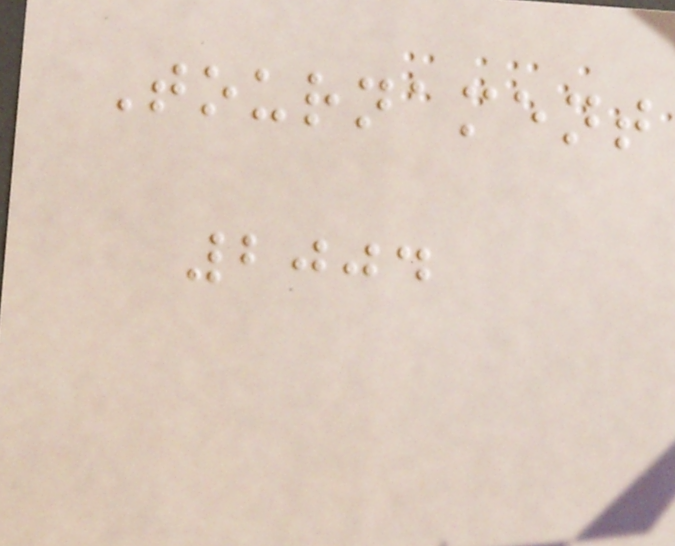Tournament
2004
